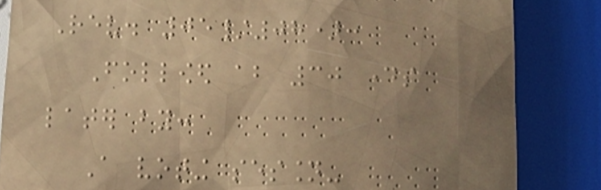Rev. 05/08):
Followed about 30 days
later by:
A voting session-
